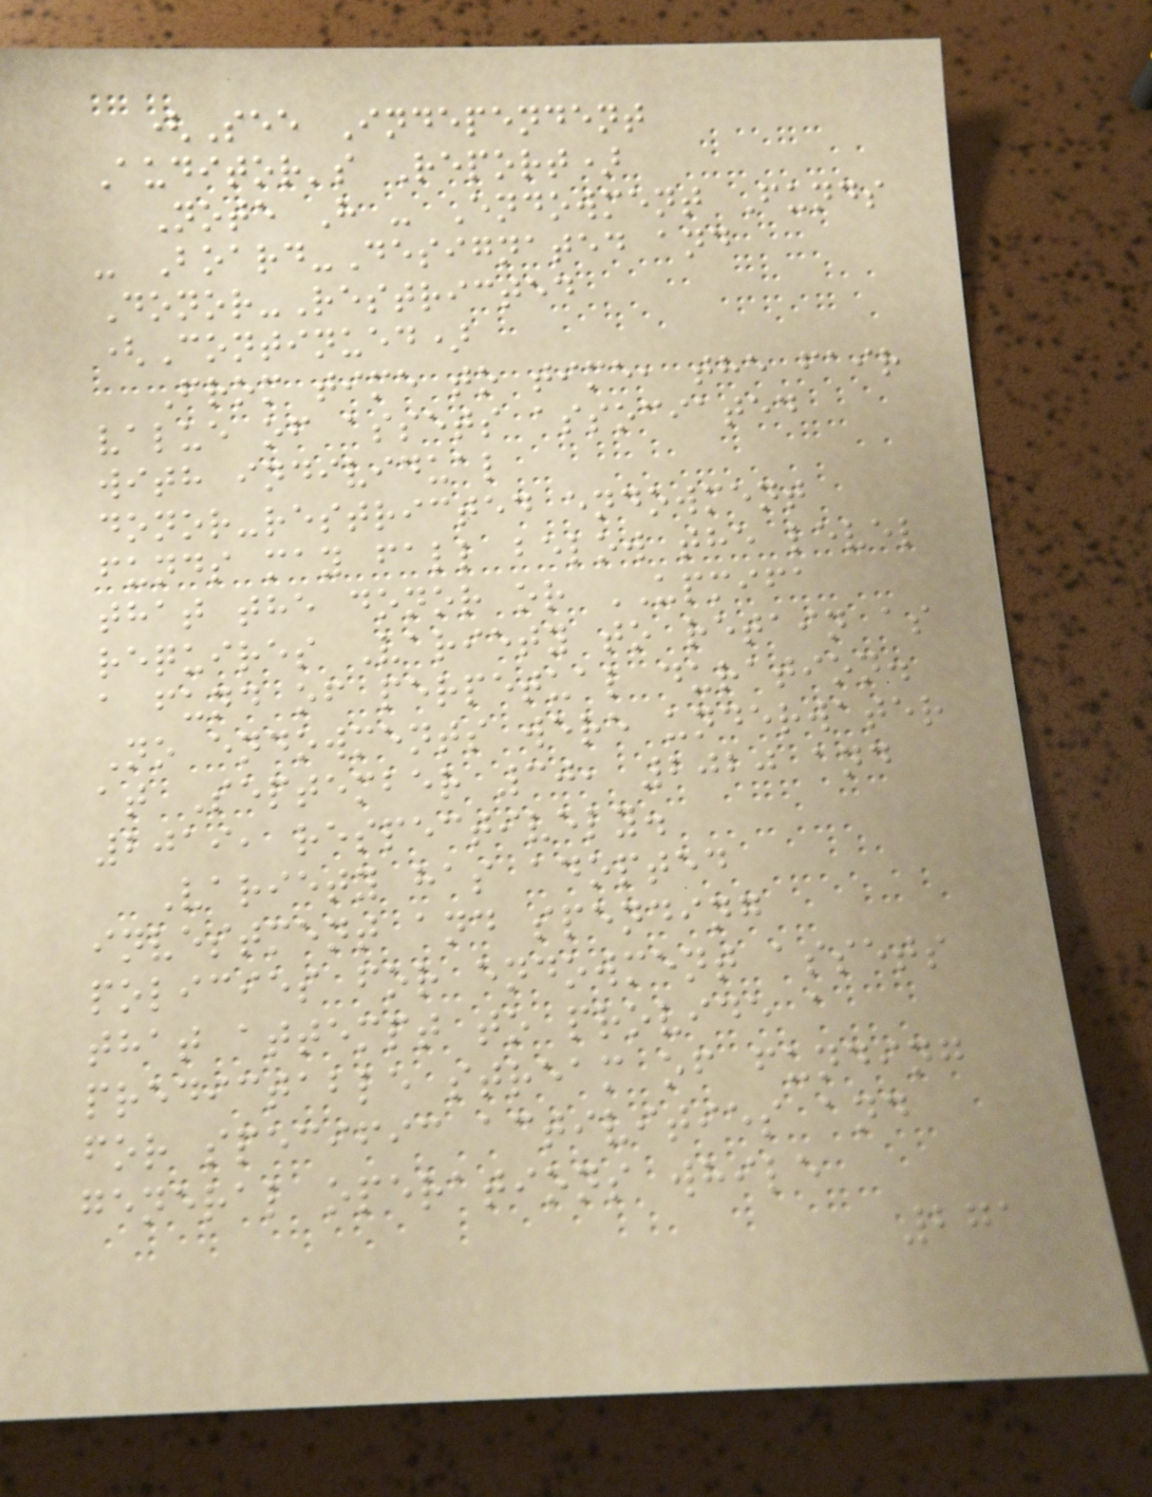(See Independent
Auditor's Report)
Note H - Endowment Funds
- Board-Designated and
Donor-Restricted
(Continued)
From time to time, the fair
value of assets associated
with individual
donor-restricted endowment
funds may fall below the level
that the donor or UPMIFA
requires Variety to retain as
a fund of perpetual duration.
No endowments were underwater
at September 30, 2020 and
2019, respectively.
Variety has adopted
investment and spending
policies for endowment assets
that attempt to provide a
predictable stream of funding
for specific activities and
general operations while
271
